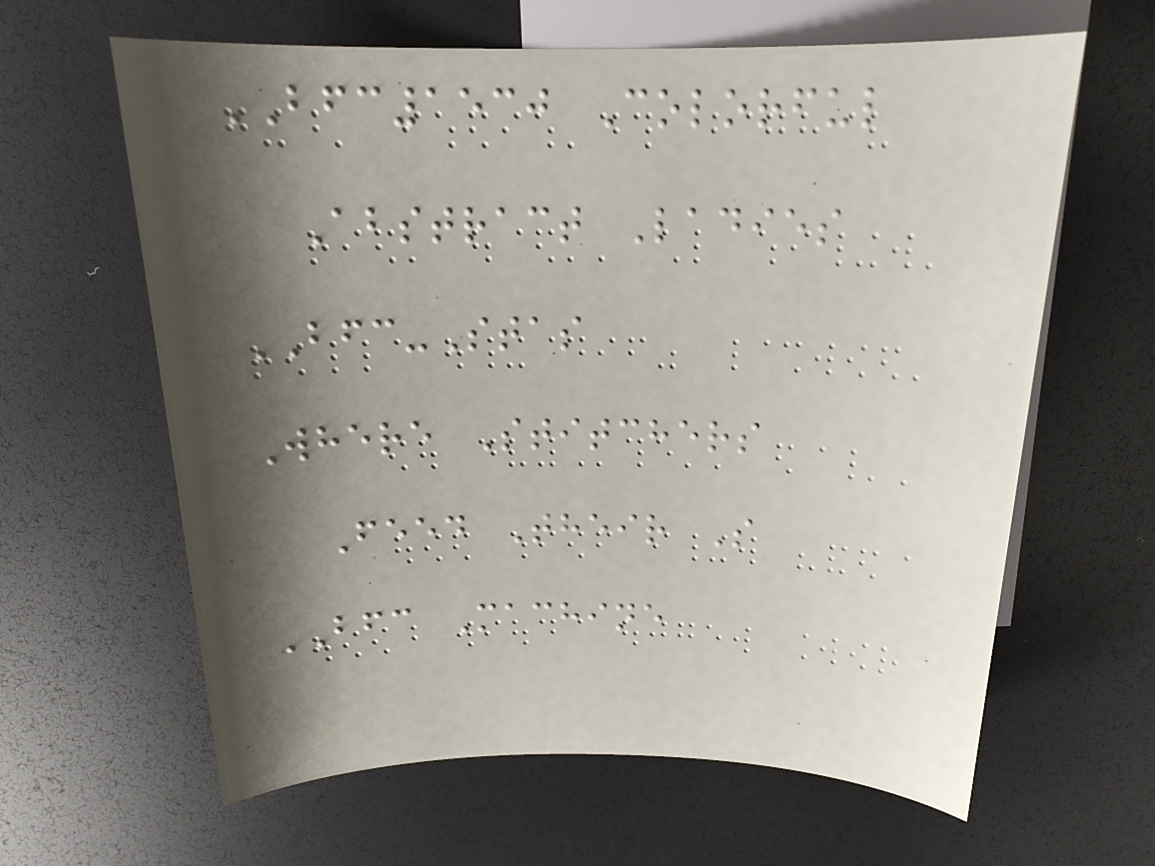BFC1530 Colorful
Abstract Ladies
BFC-Stas
Where Stitchers
Feed Their S
BFC Machine
